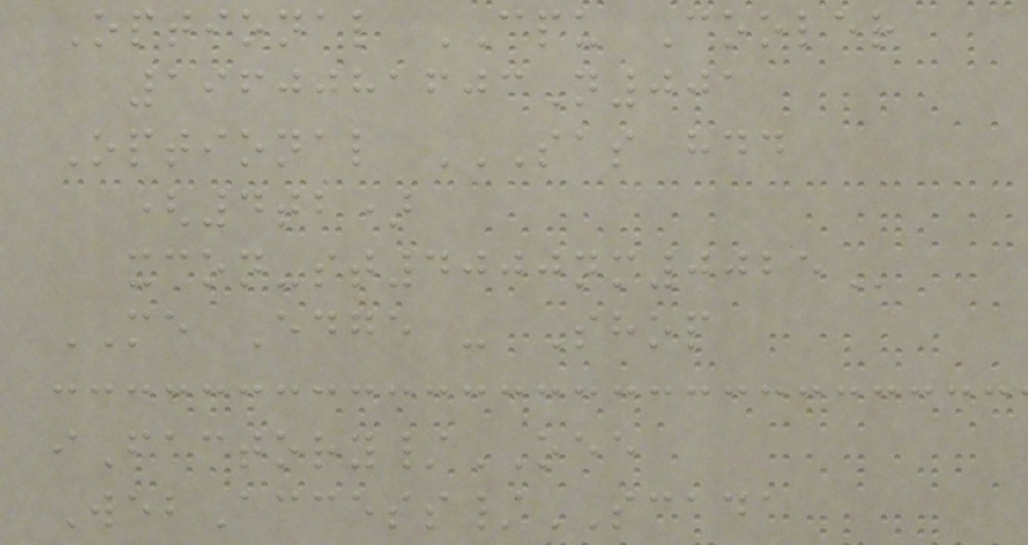Optional CPU Cooler
1960081603N001
Optional SAS HDD
(4TB)
XCON-ST4000NM0025
ME Edge - Shop
iFactory/OEE
WebAccess/SCADA
